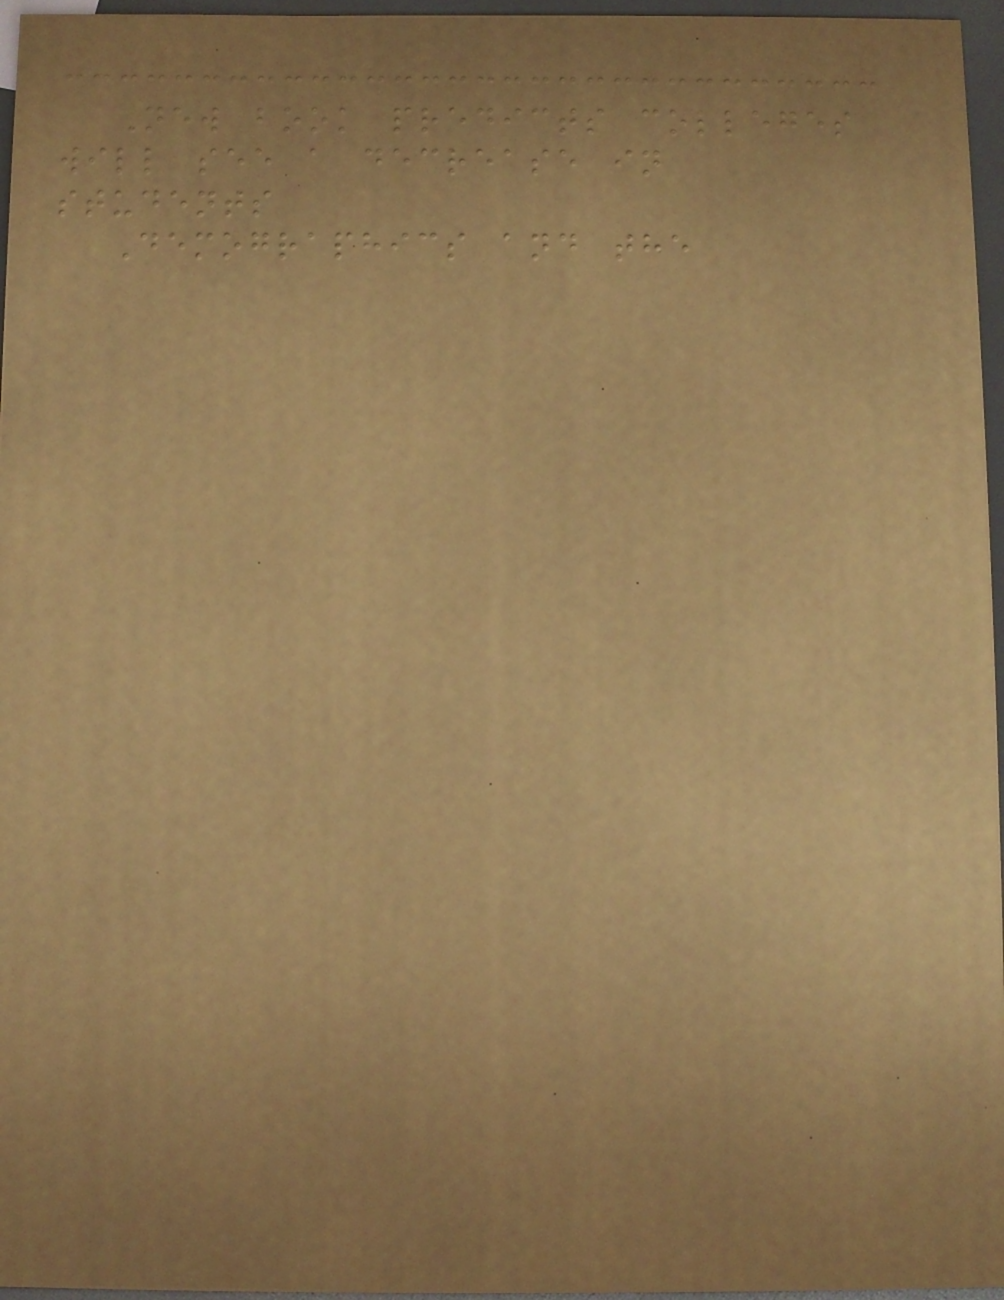New book predicts colleges
will see a decrease in
students
Demographics and the
